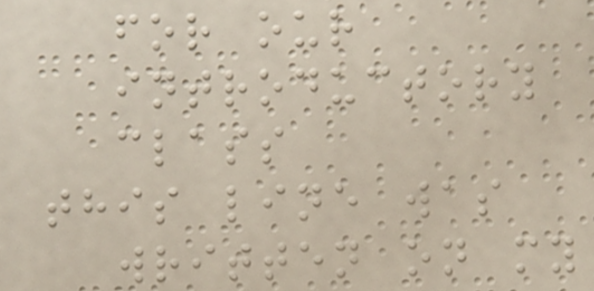for our
introductory
class
this line was
written on my
